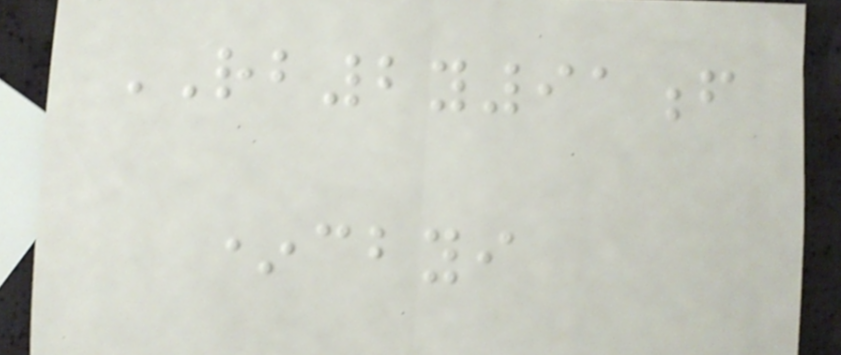RB2y91f
*cbyi
